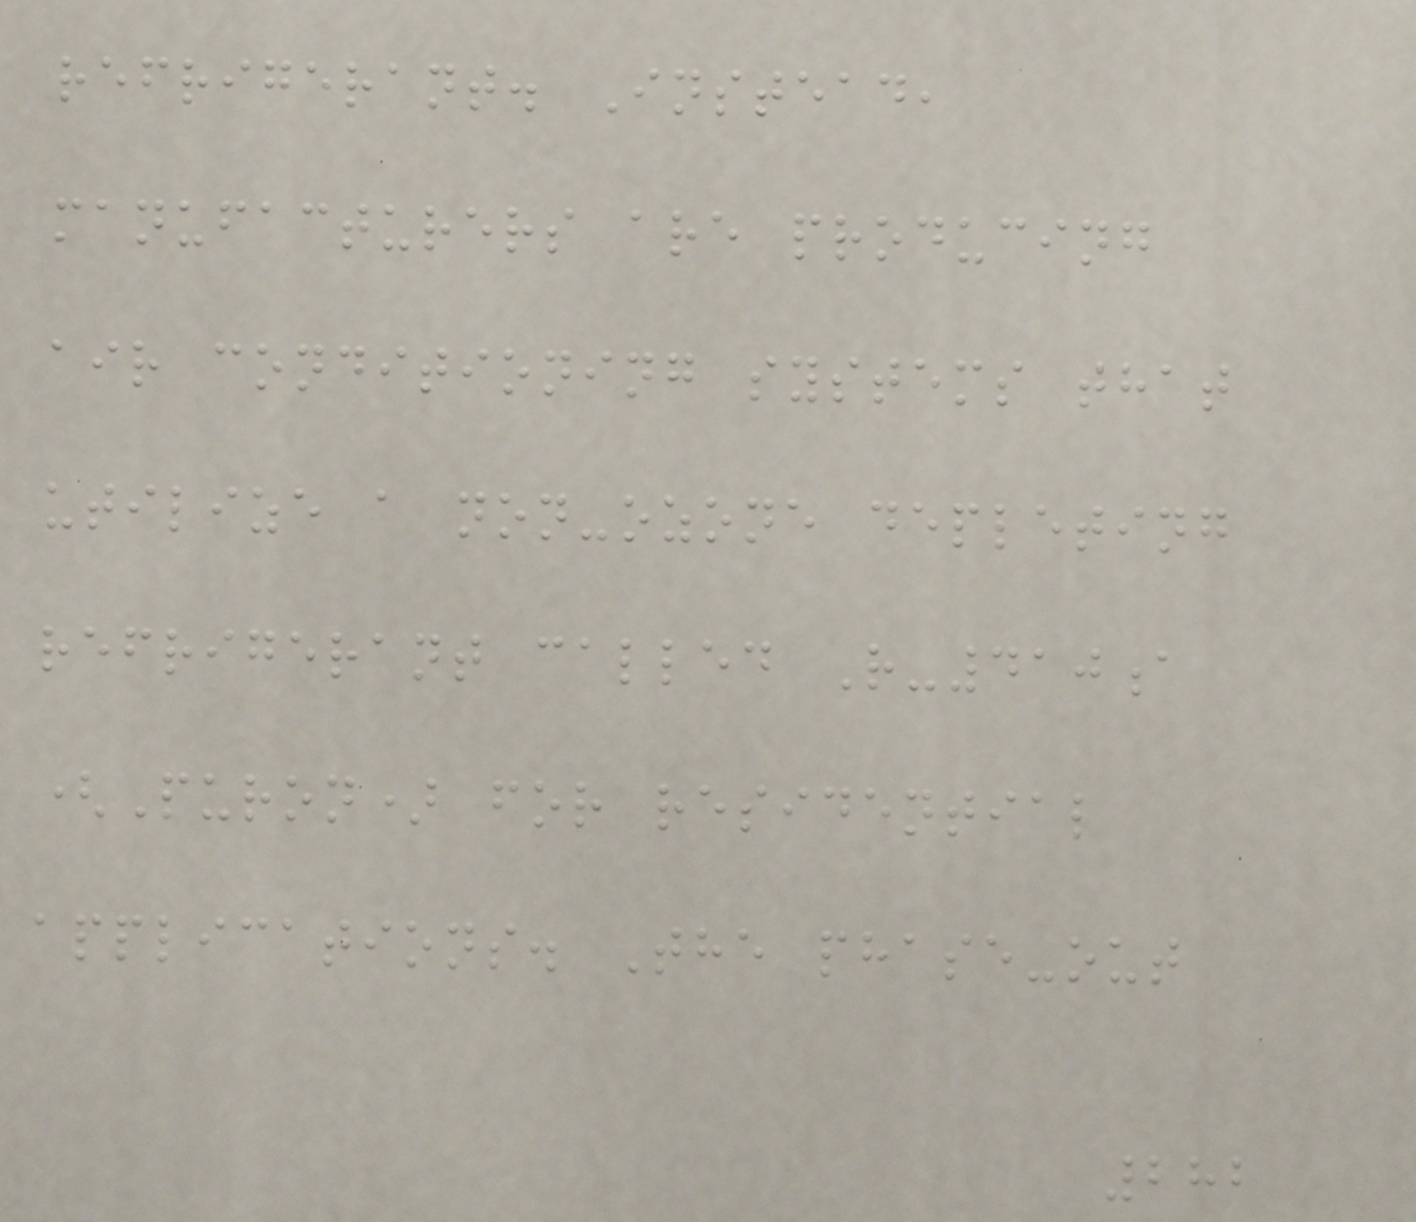refrigerant. Instead,
manufacturers are producing
air conditioning systems that
utilize a non-ozone depleting
refrigerant called R-410a
(Puron) for residential
applications. The phase-out
282
